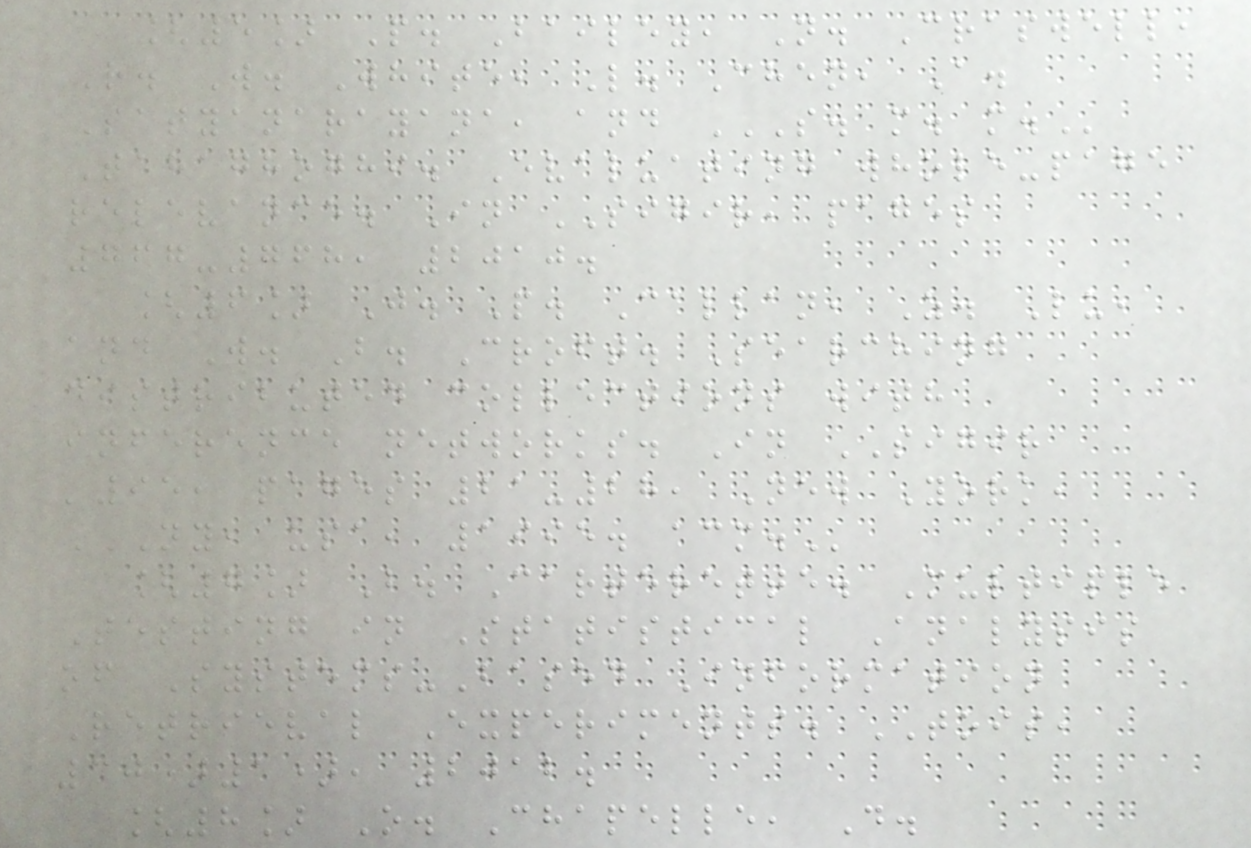[5] P. Bailey, N. Craswell,
R. W. White, L. Chen, A.
Satyanarayana, and S. M. M.
Tahaghoghi. Evaluating whole-page
relevance. In SIGIR, pages
767-768, 2010.
[6] J. P. Callan, Z. Lu,
and W. B. Croft. Searching
distributed collections with
inference networks. In SIGIR
'95, pages 21-28, New York,
NY, USA, 1995. ACM.
[7] B. Carterette. Multiple
Testing in Statistical Analysis
of Systems-Based Information
Retrieval Experiments. TOIS,
30)1), 2012.
[8] O. Chapelle, D.
